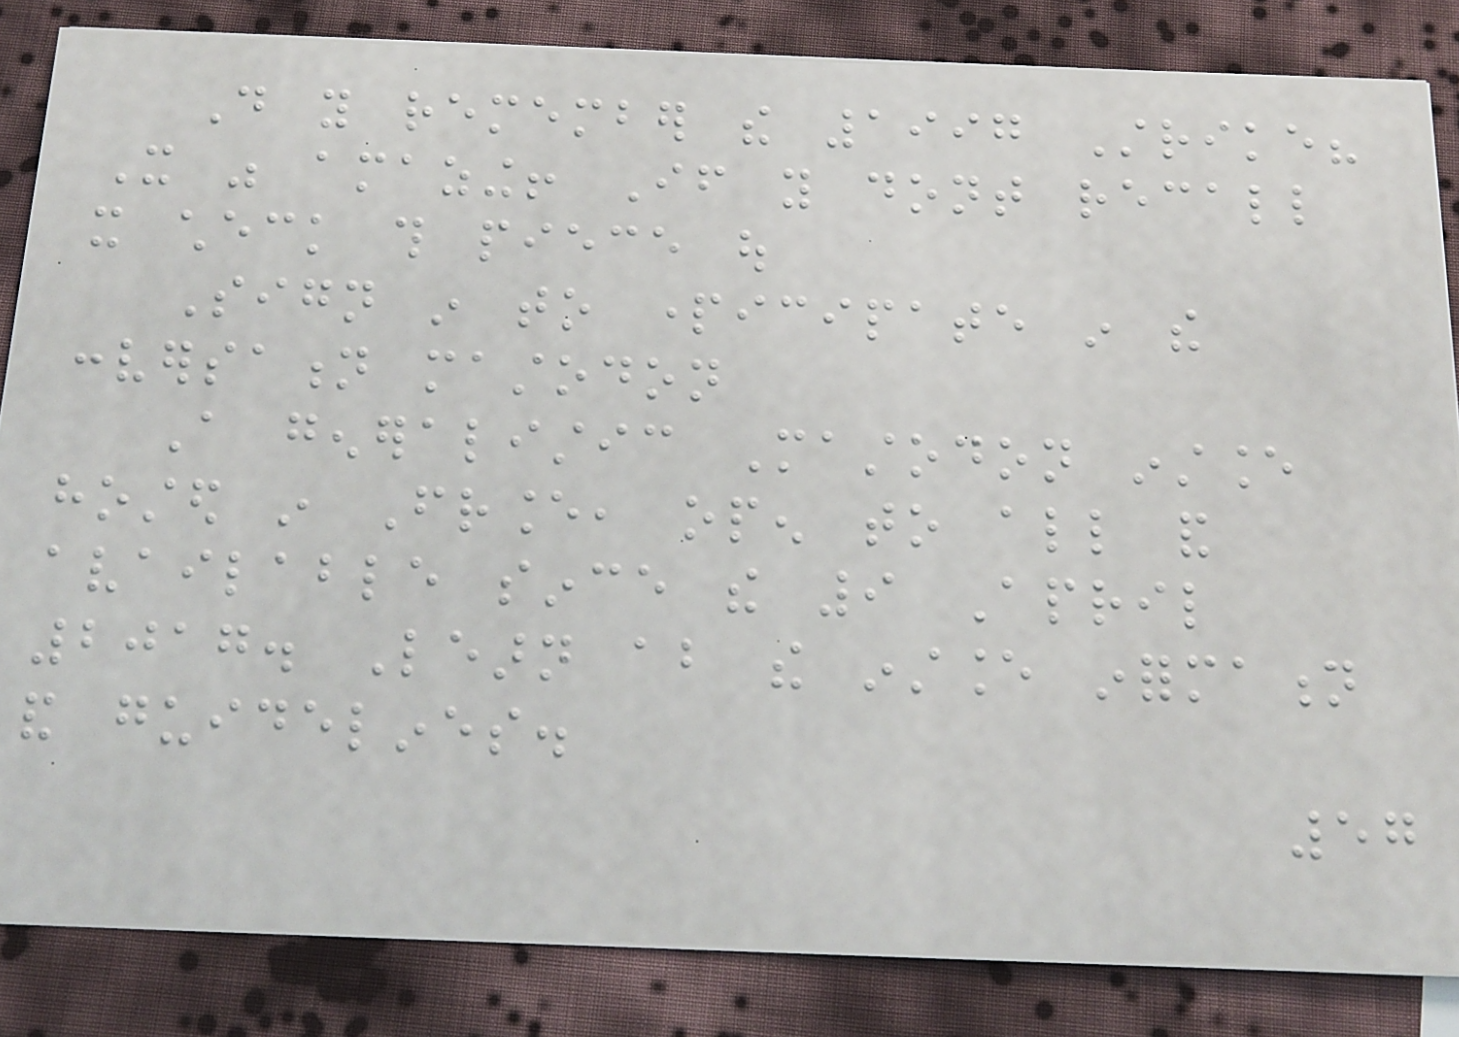Do you remember the 1997 Strike?
It was amazing! If you dont recall
it check this piece out
Sign in to participate in the
conversation mastodon
A generalistic Mastodon instance
hosted in France, open to all and
available since the 9 April
2017. Learn about the instance information
and guidelines.
57
